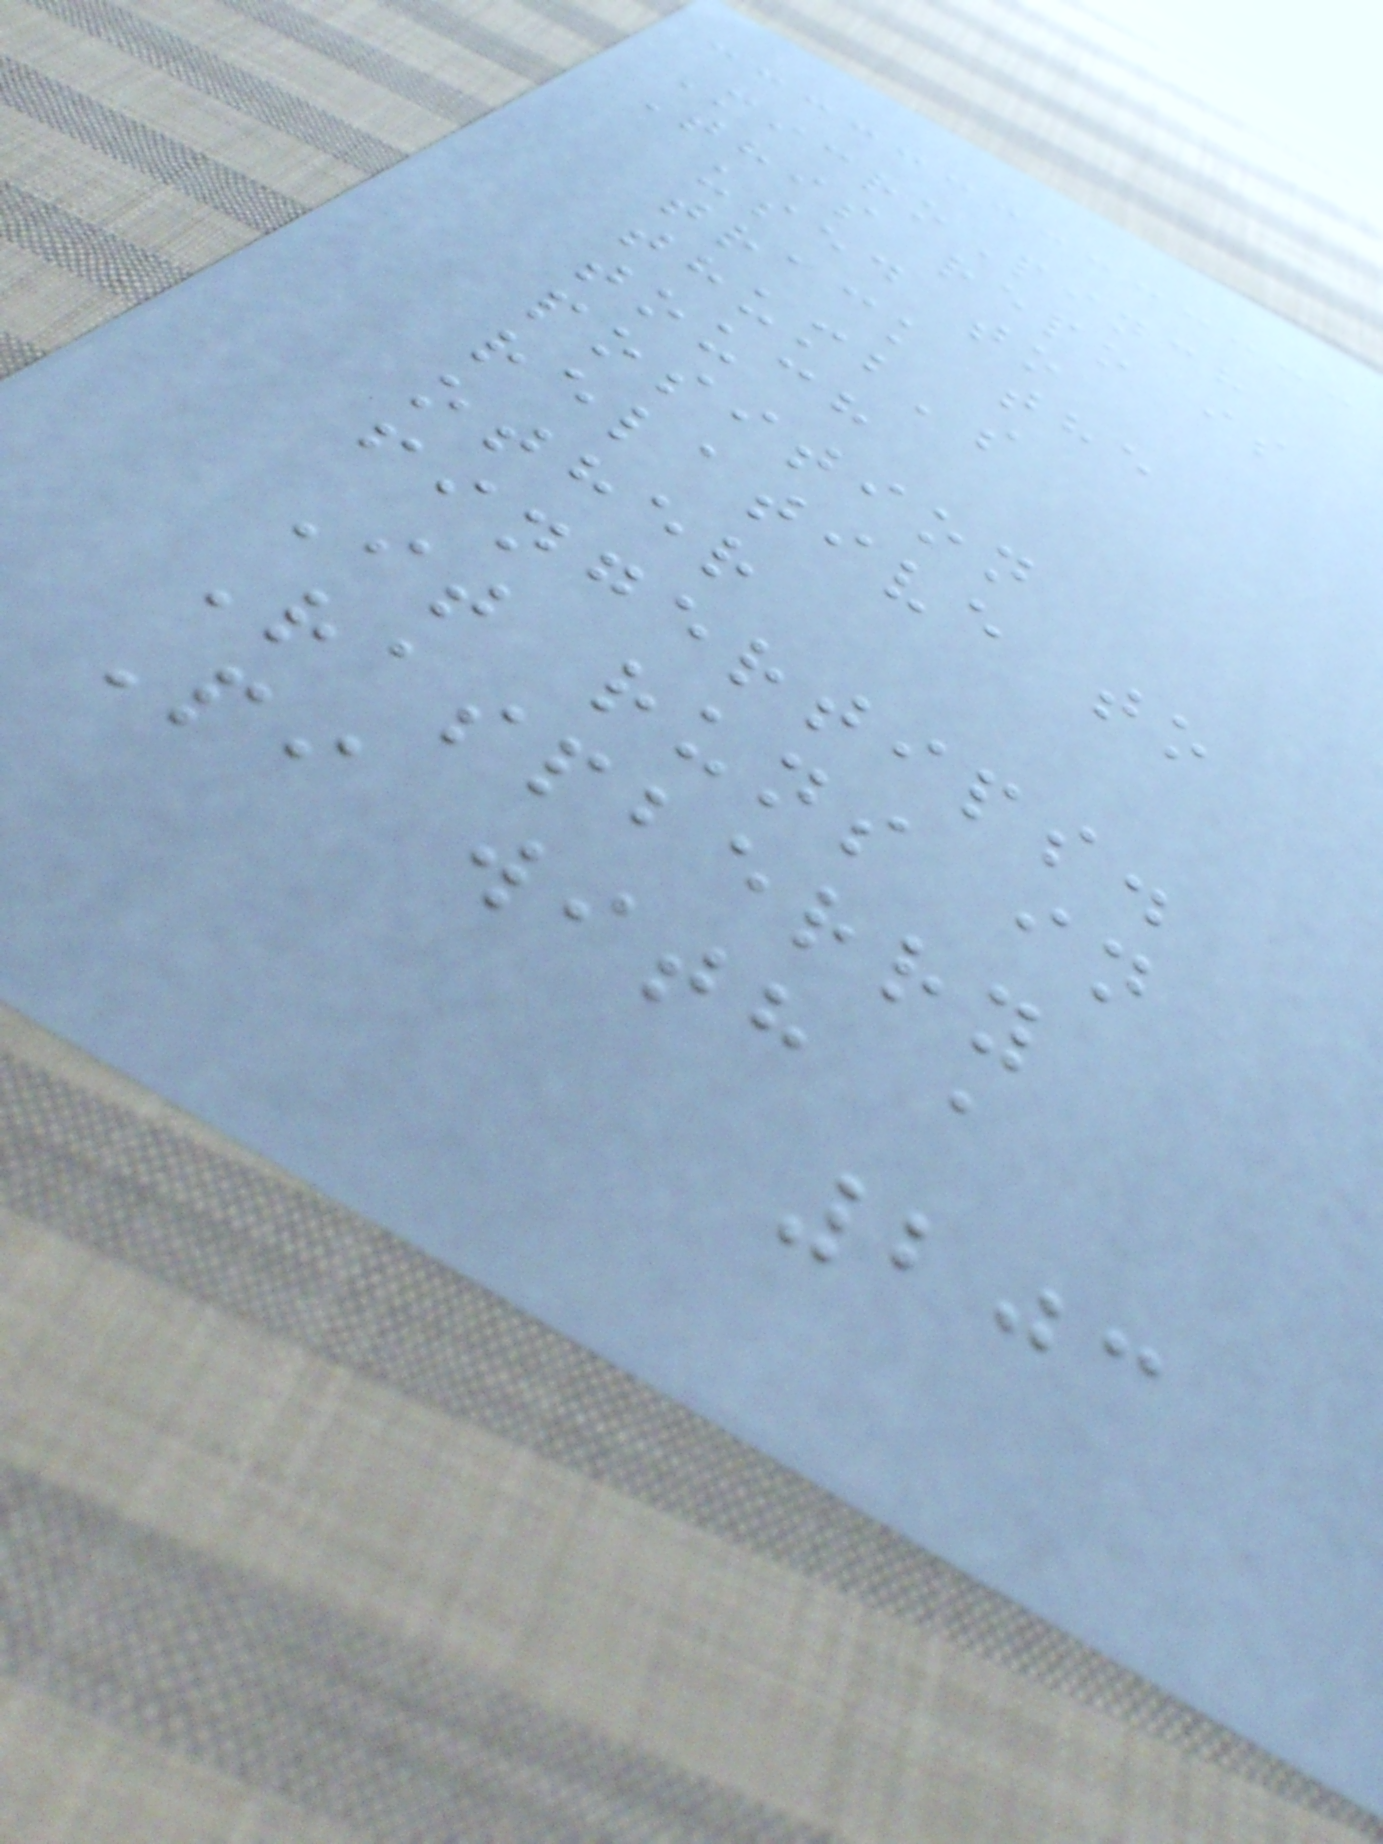MicroPinch
This repo is
used to
track the
thumb's
touch
position
relative to
other
fingertips.
It runs in
Raspberry
Pi with a
203
